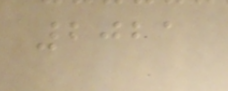2021
